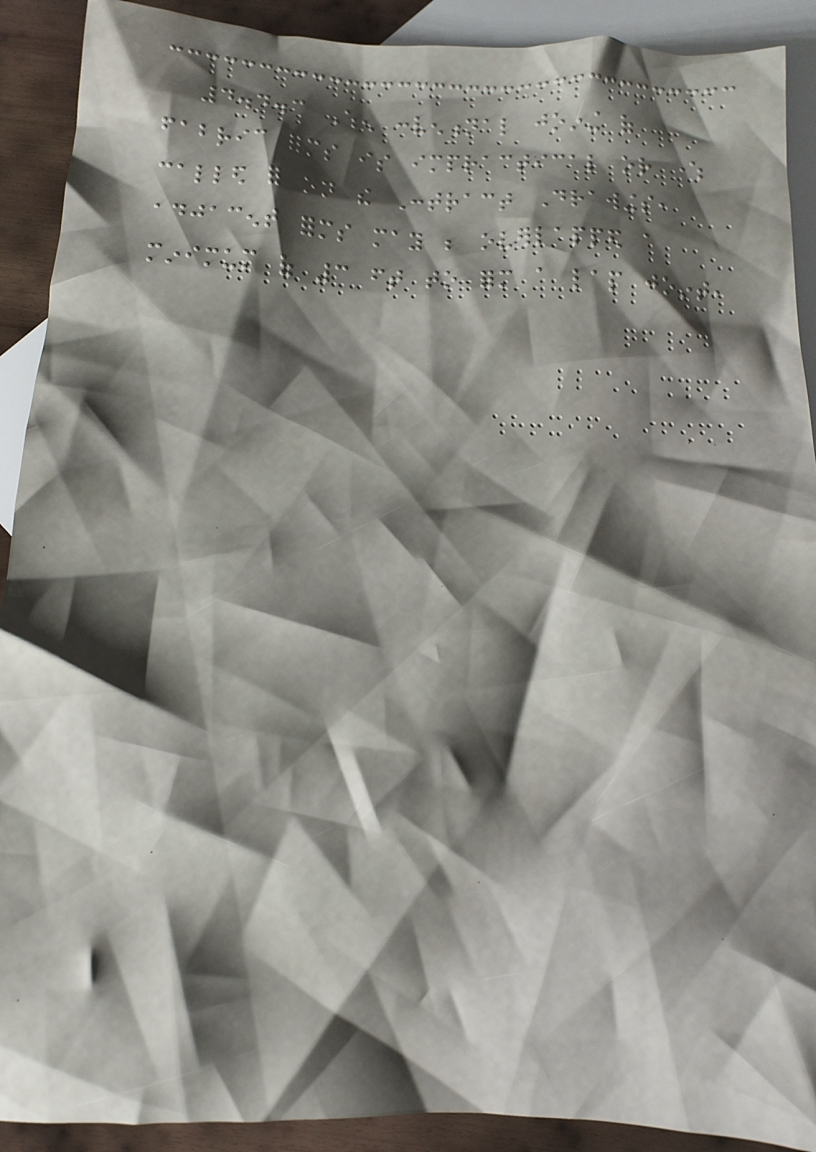4.4.3 When conventional joining of
fabric forms is impractical or where
called for on the Contract Drawings,
adjacent forms may be overlapped a
minimum of 3 ft to form a lap joint,
